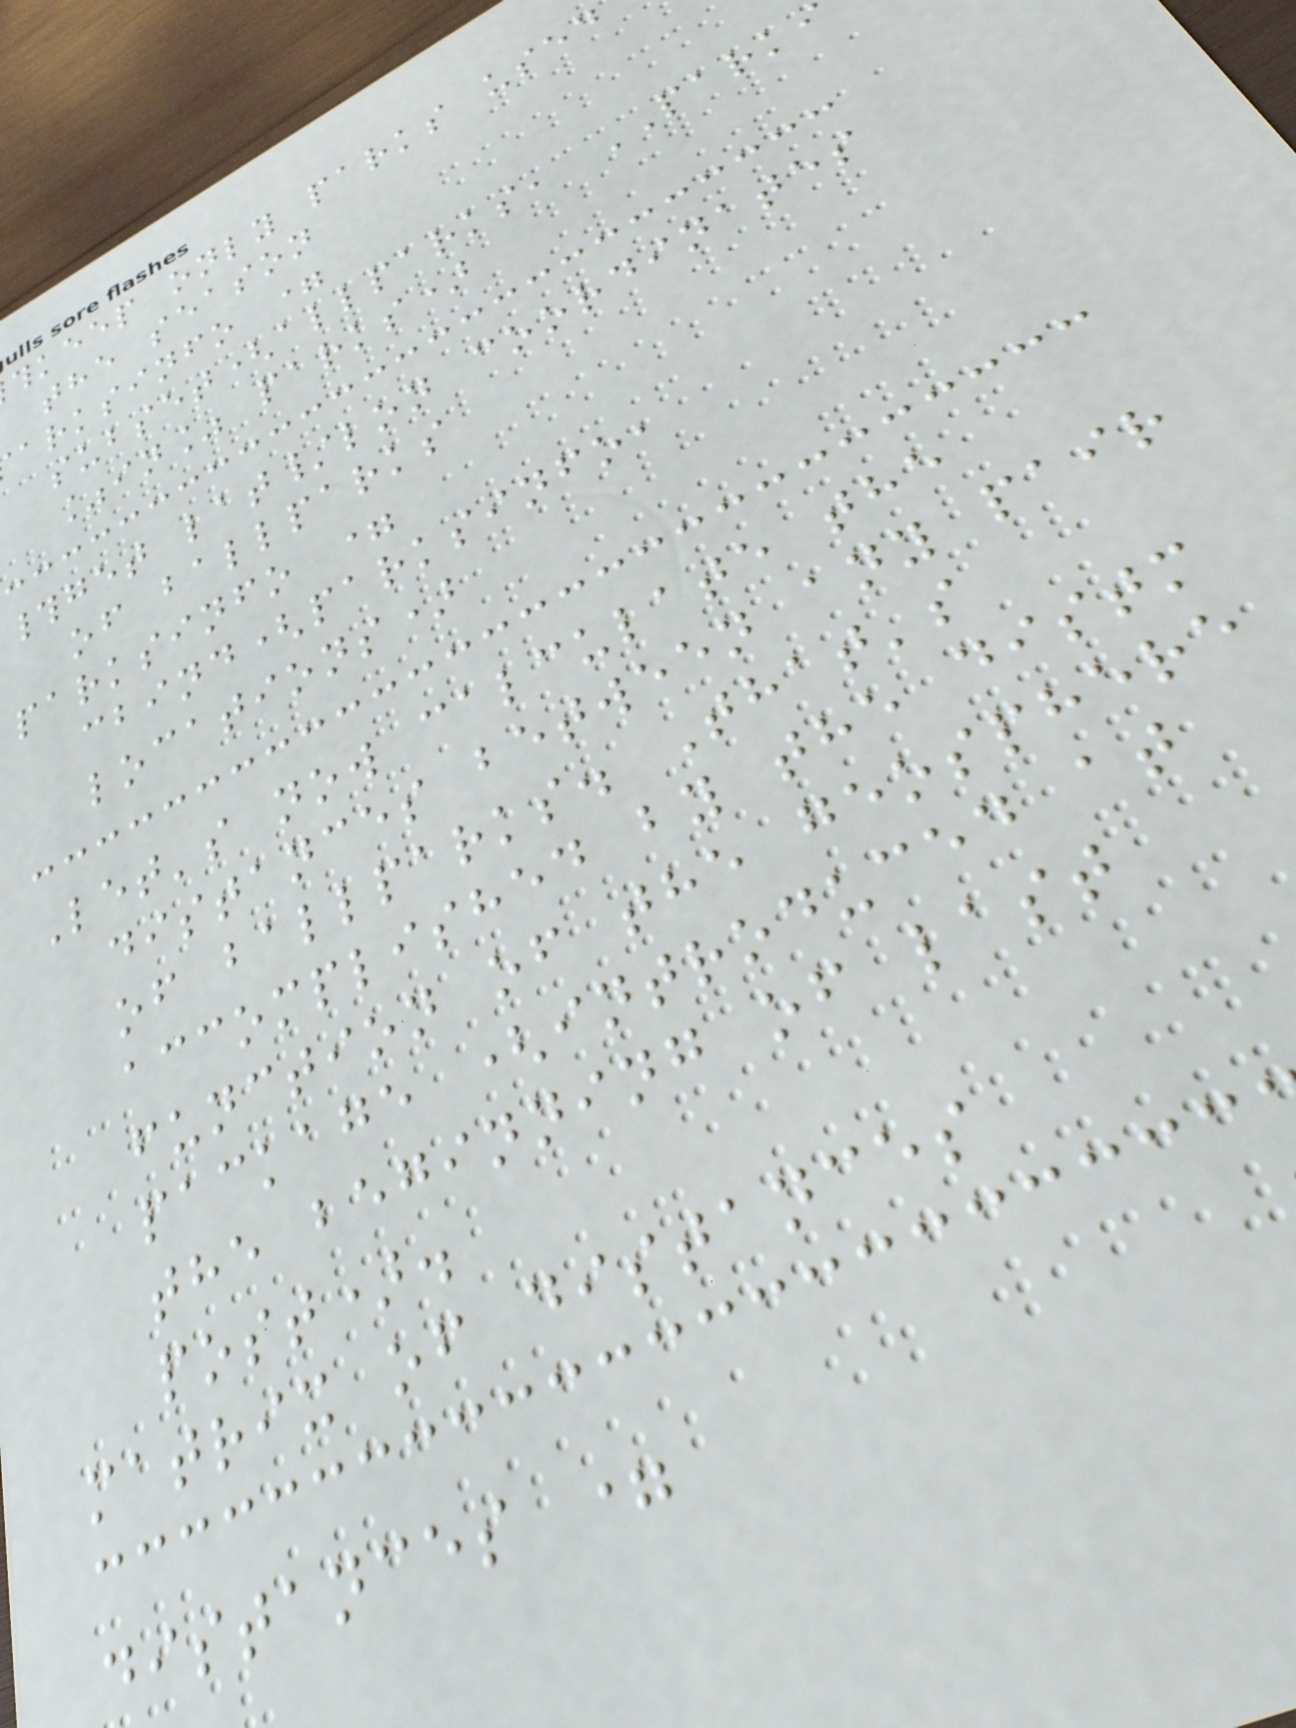keep only parks used
the season
arksinfo =
subset(allparks, PARKI
%in% parks)
#get lat/lon coordinates
of ballparks
parksinfo =
cbind(parksinfo,
locations)
Let's now calculate the
distances between any pair
of ballparks. That's
accomplished by the distm
function of the geosphere
package (introduced at
the beginning of last
post).
matrix of distances
distances =
